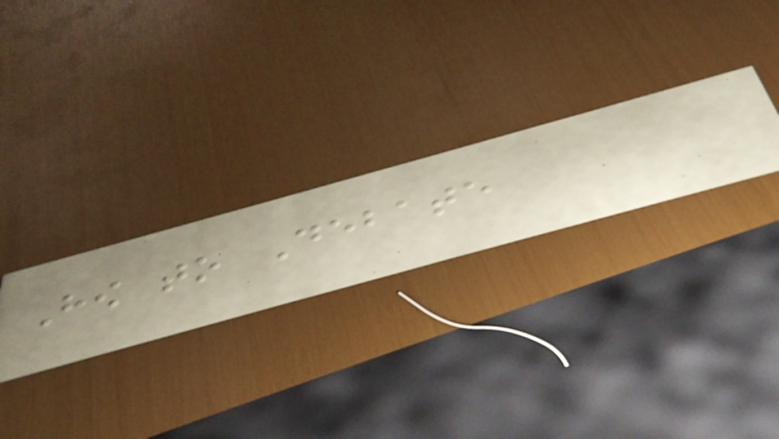How to Debate
